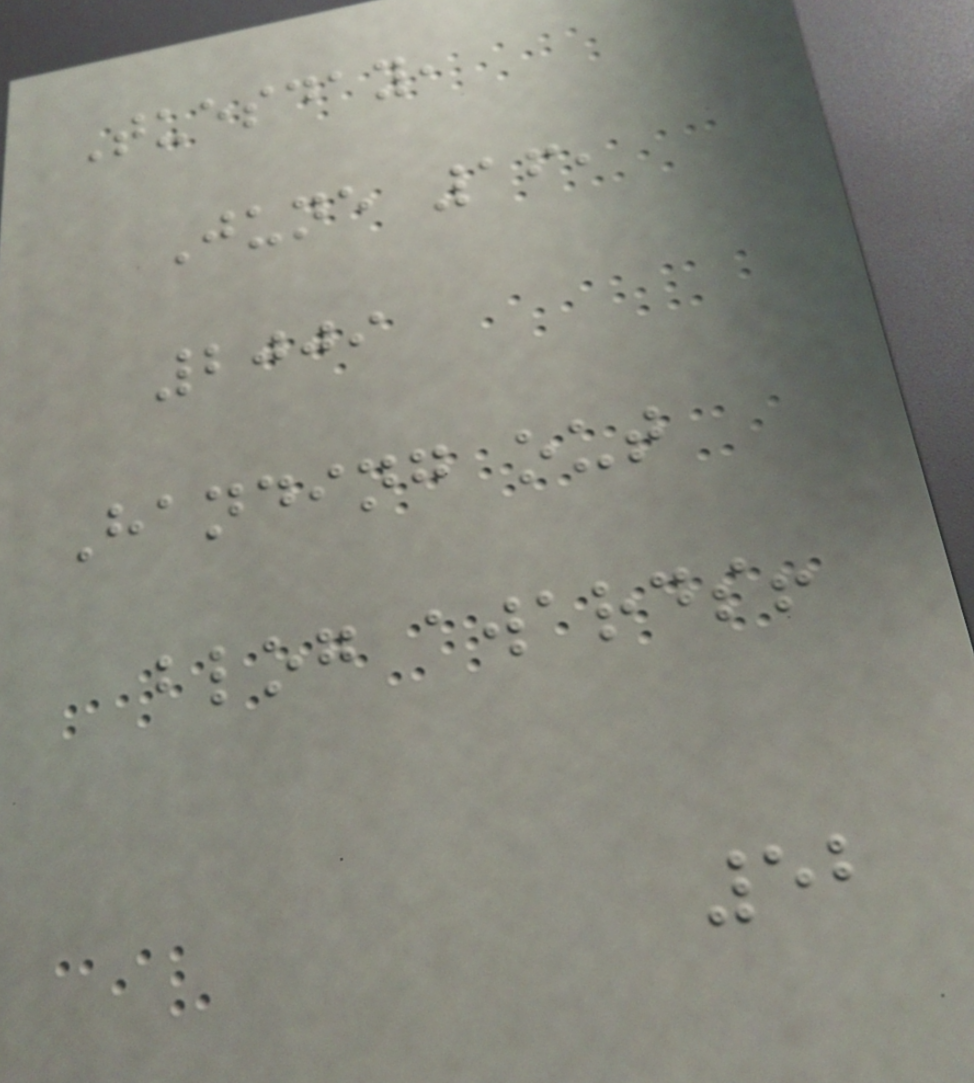Tuesday,
June 16,
2009
Handing out
blog awards!
52
